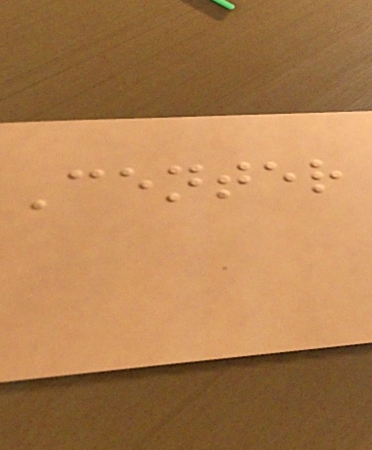Center
